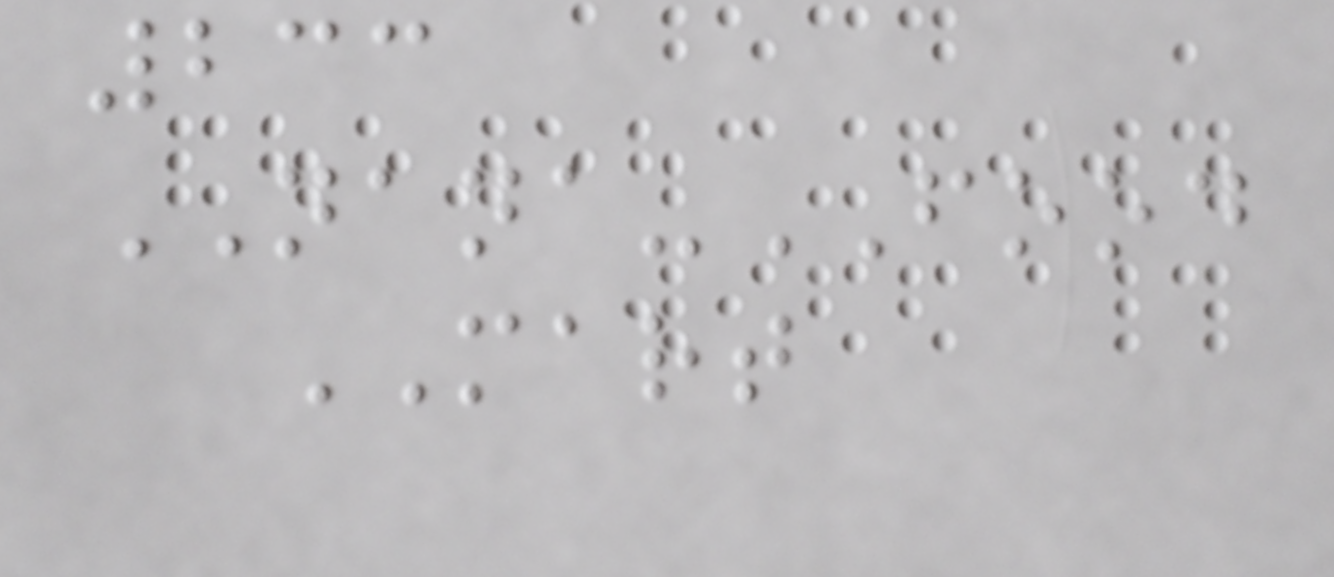233
NANA-FOOD
MART
